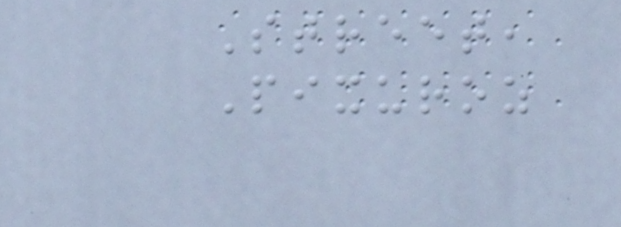Street,
Pixuroz
